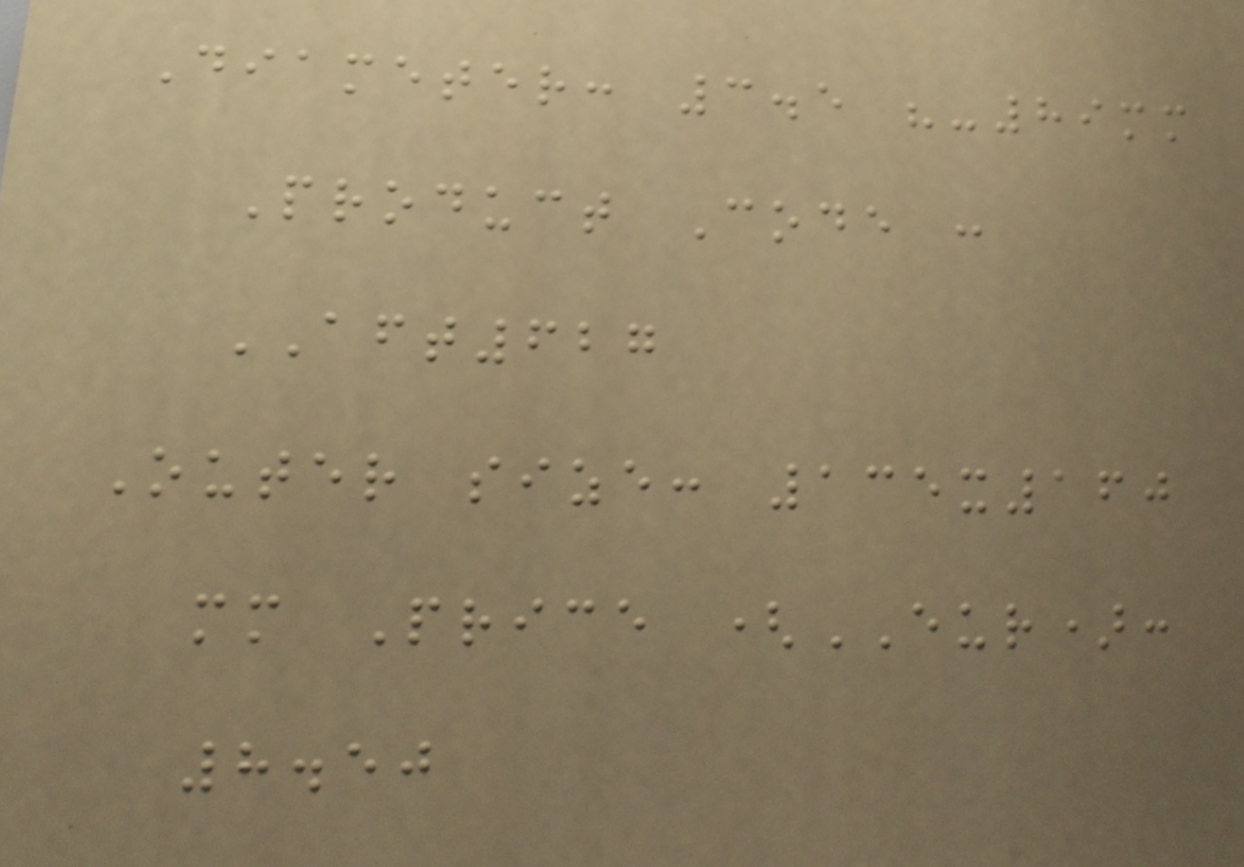Diameter: 3.5 "-89mm
Product Code :
AFT627
Outer size: 135x160
mm Price (EUR):
8.50
